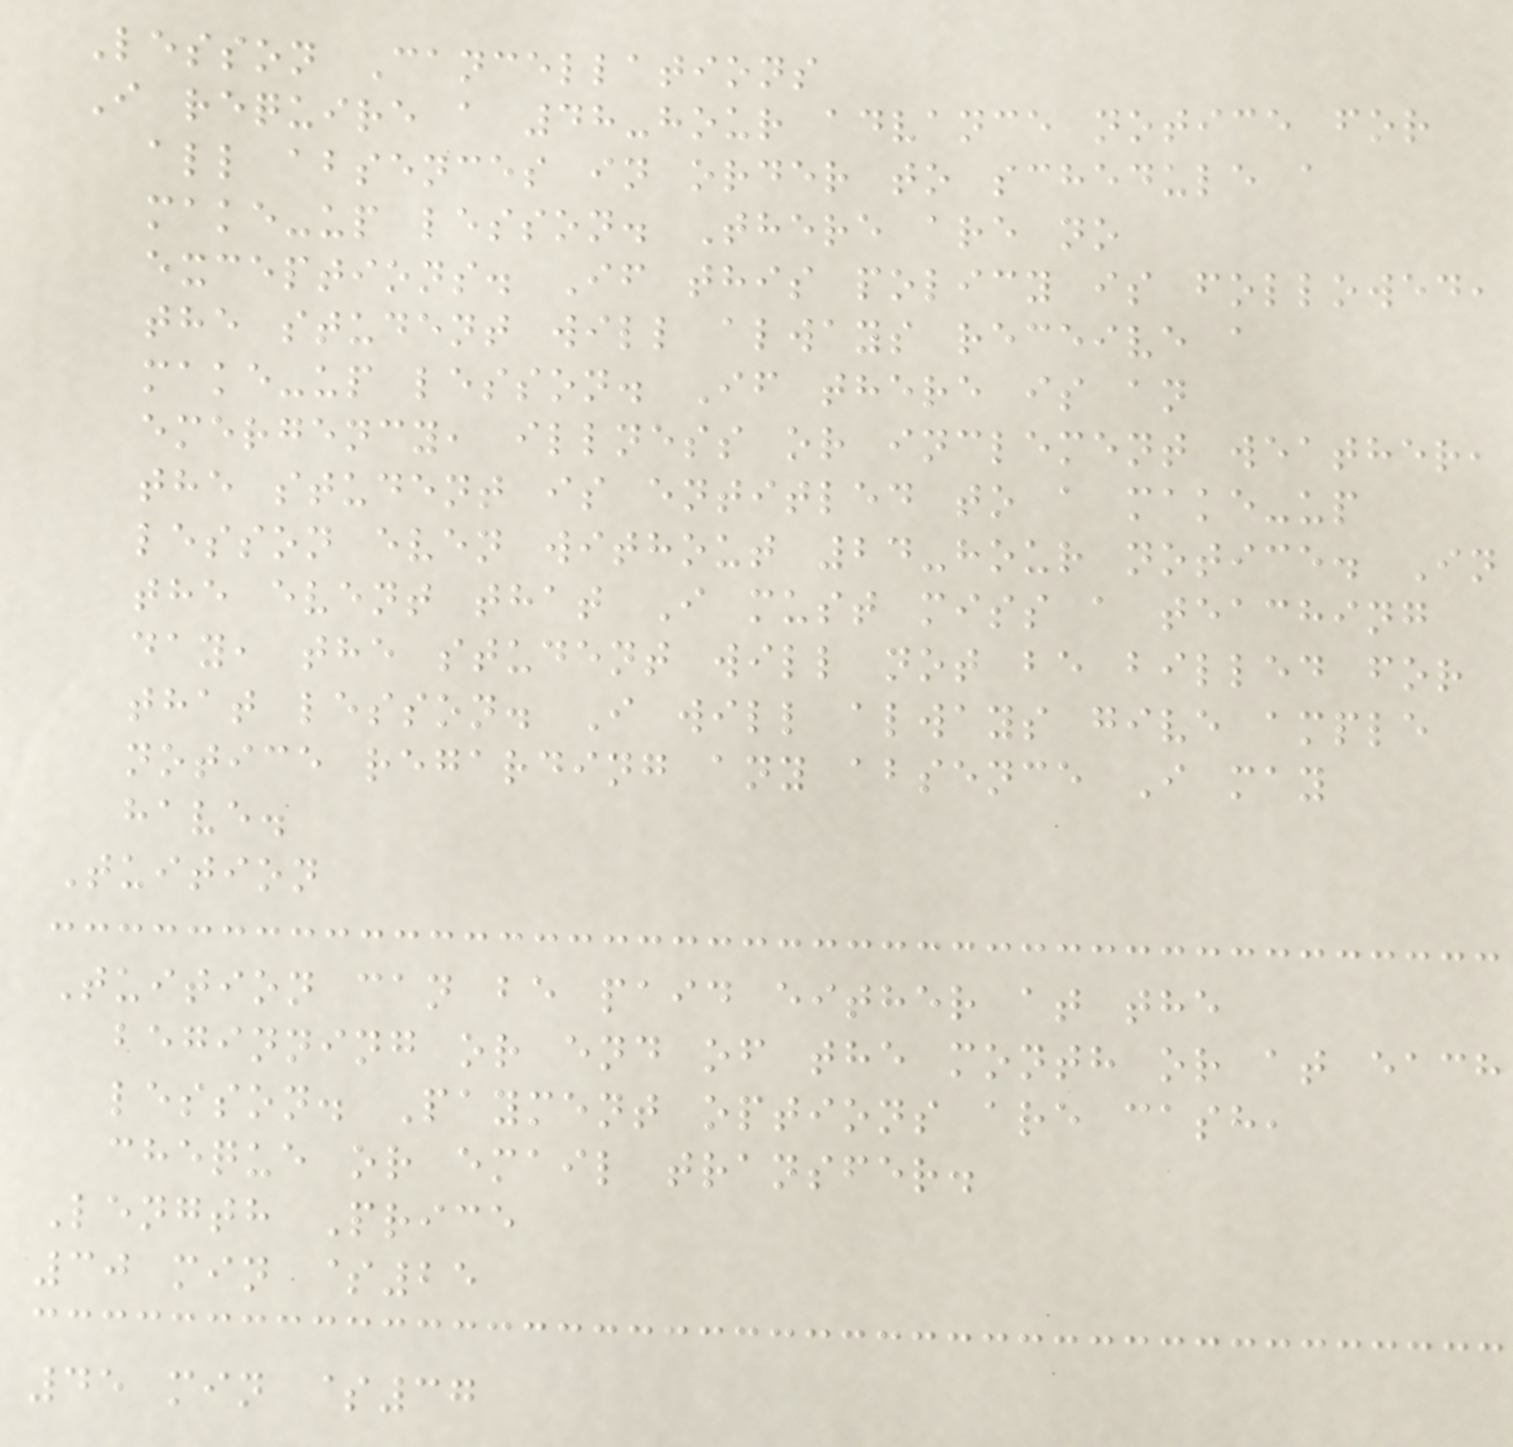Lesson Cancellations
I require a 48-hour advance notice for
all absences in order to schedule a
make-up lesson. There are no
exceptions. If this policy is followed,
the student will always receive a
make-up lesson. If there is an
emergency, illness or inclement weather,
the student is entitled to a make-up
lesson even without 24-hour notice. In
the event that I must miss a teaching
day, the student will not be billed for
that lesson. I will always give ample
notice regarding any absence I may
have.
Tuition
Tuition can be paid either at the
beginning or end of the month or at each
lesson. Payment options are cash,
cheque or email transfer.
Length Price
30 min $25
45 min $37
